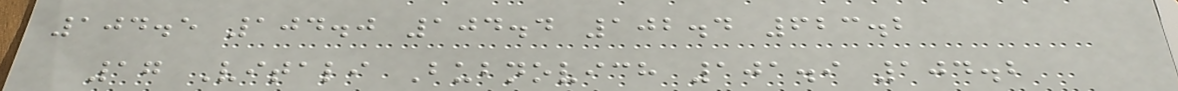104.5 104.0 104.4 102.4 623.2
17 Vitali Bubnovich 101.9 104.2
